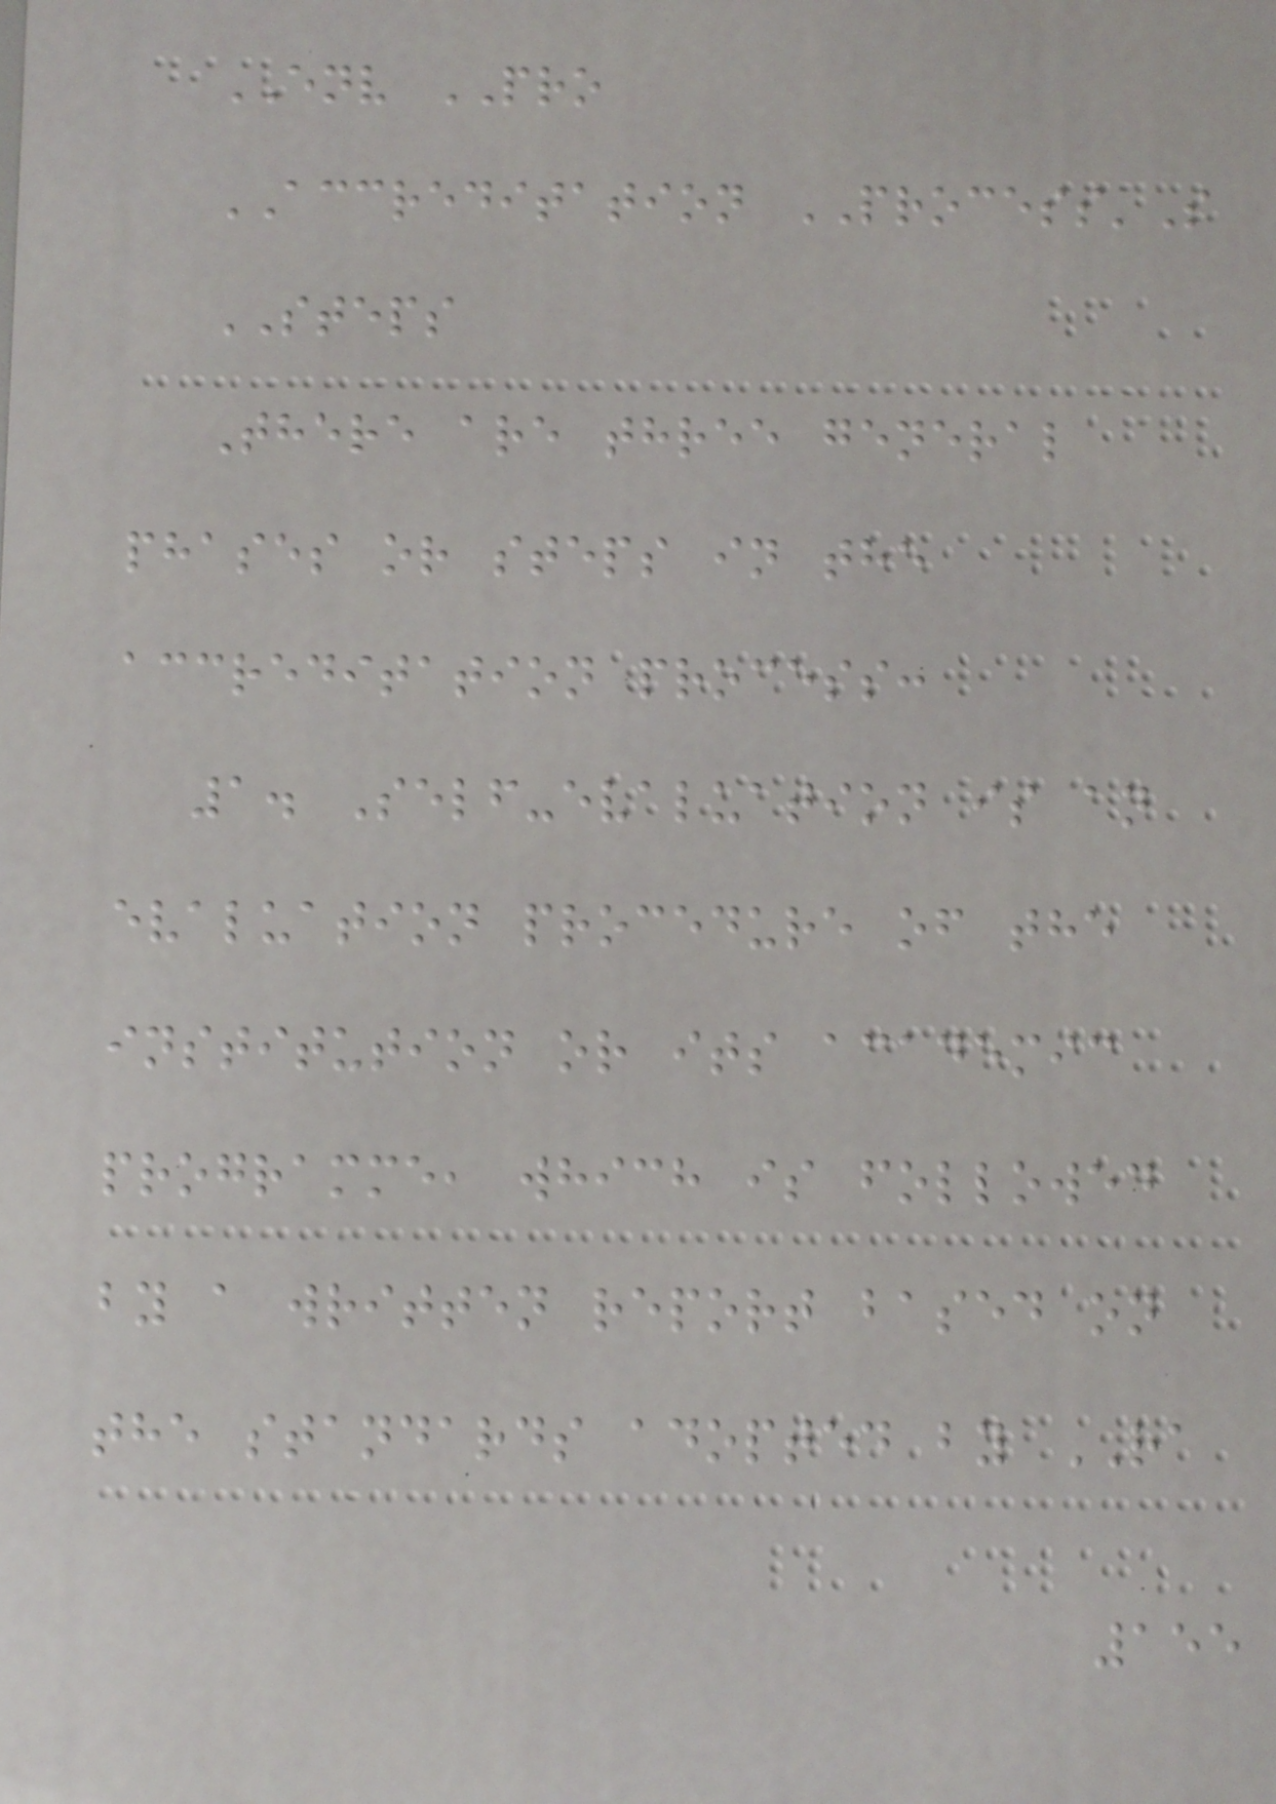ENV PRO
ACCREDITATION PROCESS'S
STEPS
There are three general
phases or steps in the
accreditation process:
1. Self-evaluation is an
evaluation procedure of the
institution or its academic
programme, which is followed
by a written report based on
the standards adopted by RA
155
